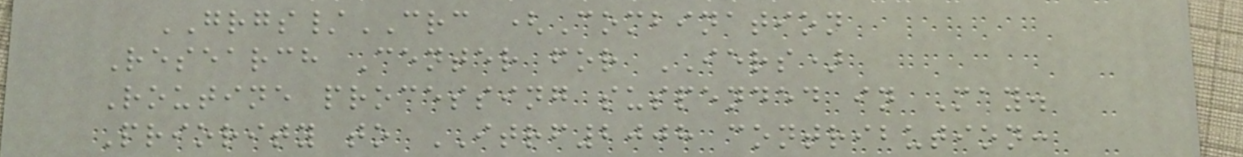GRGS/CRC (Combination
Research Center for IERS)
Routine processing suspended in May.
Priority to ITRF2008 contribution:
